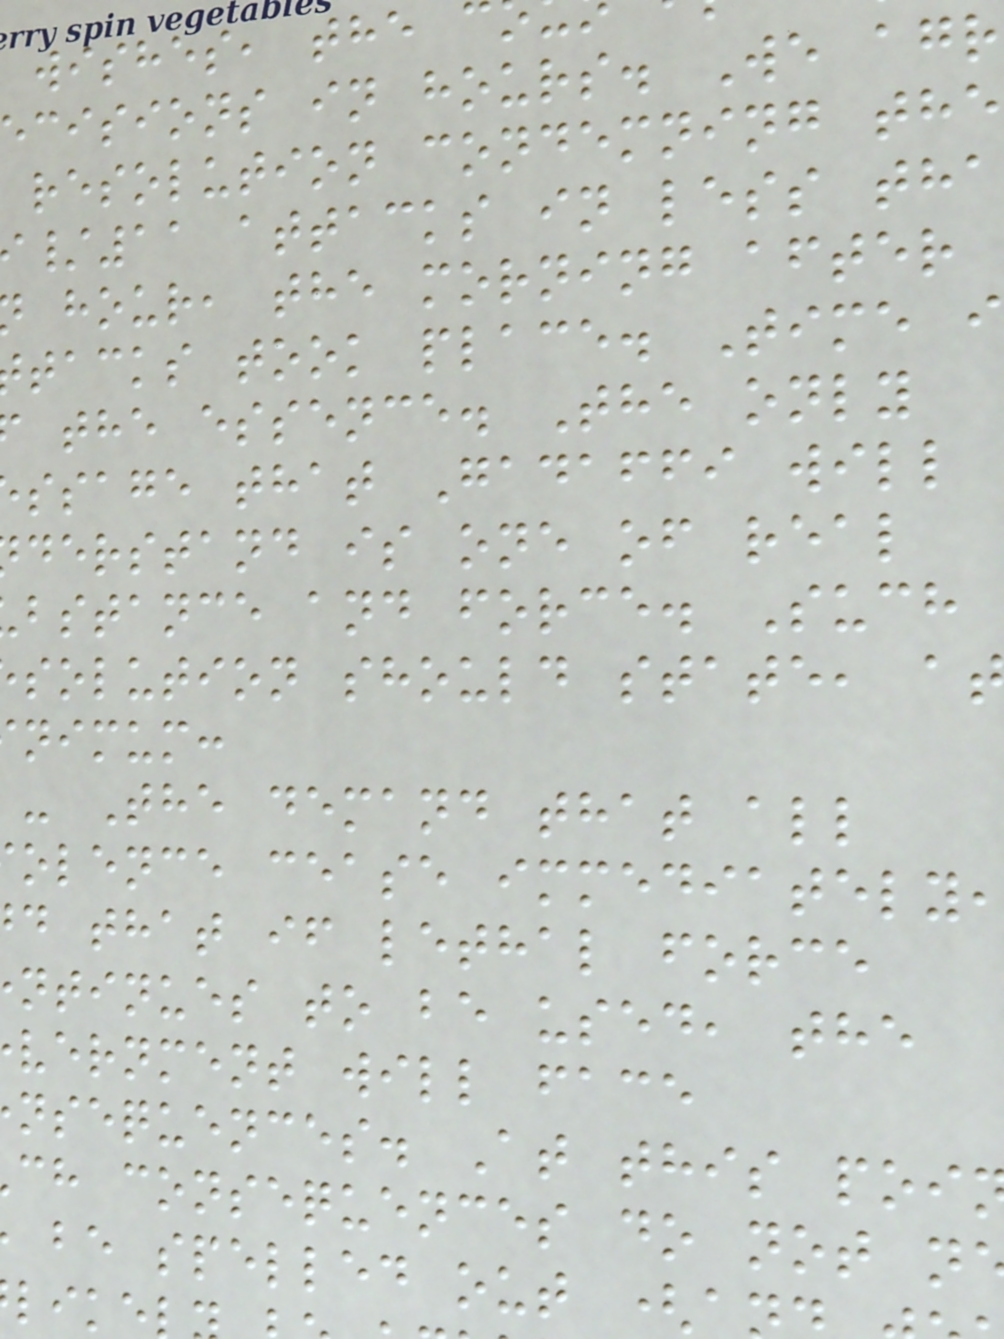wishes, the
ecisions in hours. We agr
resolution condemning the
/11 attacks in less tha
hour, the morning after
tacks took place. Time i
the essence. The only
ssage that Gadaffi will
derstand is one of real
bstance and force. Such
solution should state, a
nimum:
- The demand that all
olence cease immediately
d that if lethal force
ntinues to be used, the
vernment will face
nsequences. At this poi
ch consequences do not n
be spelled out (a
